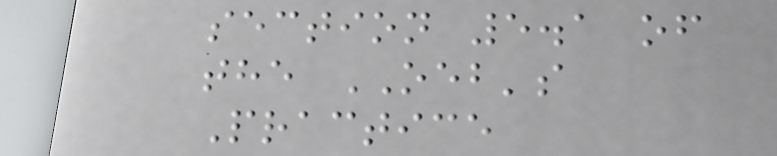section 5.1 of
the OEB's
Practice
